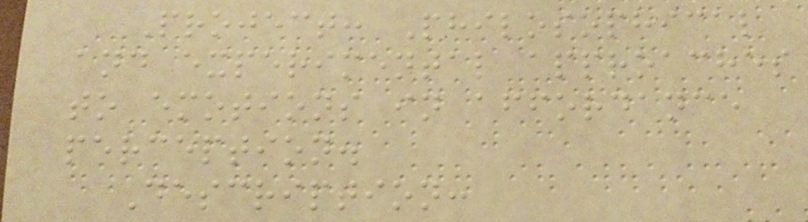Project: Philosophical
and experimental approaches
to emotions in affordance
perception.
Description:
